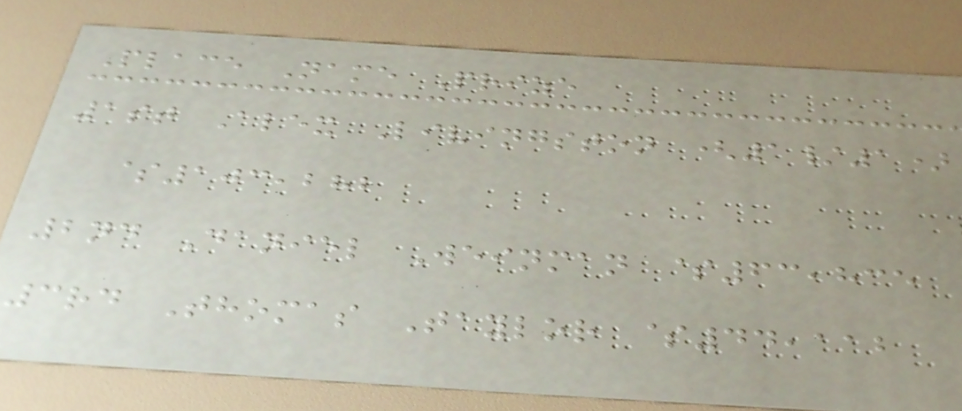Place Name Prize
1st Alex Livingston (1/1)
$103,282
2nd Daniel Weinman $63,835
3rd Thomas Taylor $44,112
